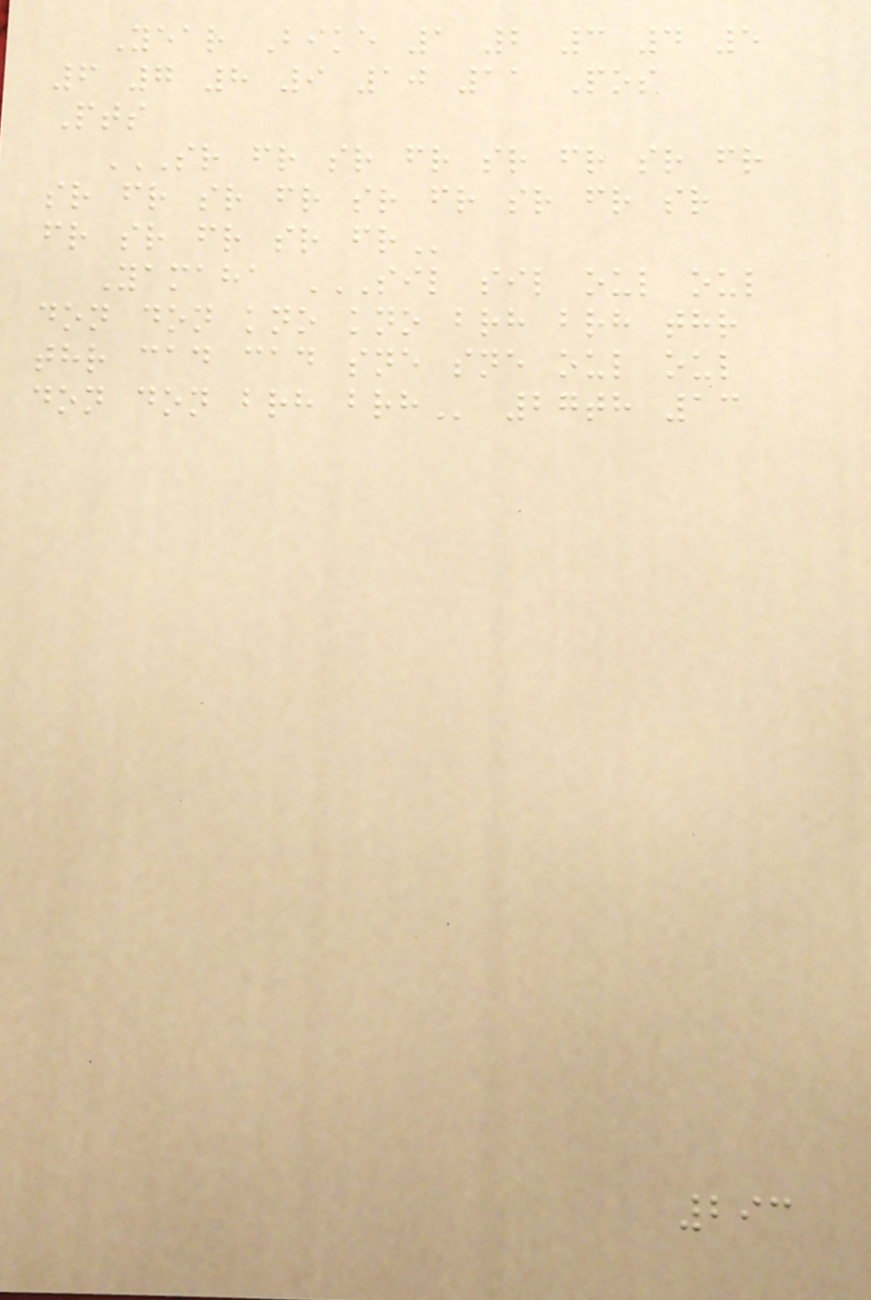Year Bike 1 2 3 4 5
6 7 8 9 10 11 Pos
Pts
SR FR SR FR SR FR SR FR
SR FR SR FR SR FR SR FR SR
FR SR FR SR FR
Yamaha SIL SIL OUL OUL
DON DON KNO KNO BRH BRH THR
THR CAD CAD SNE SNE OUL OUL
DON DON BRH BRH 27th 13
293
